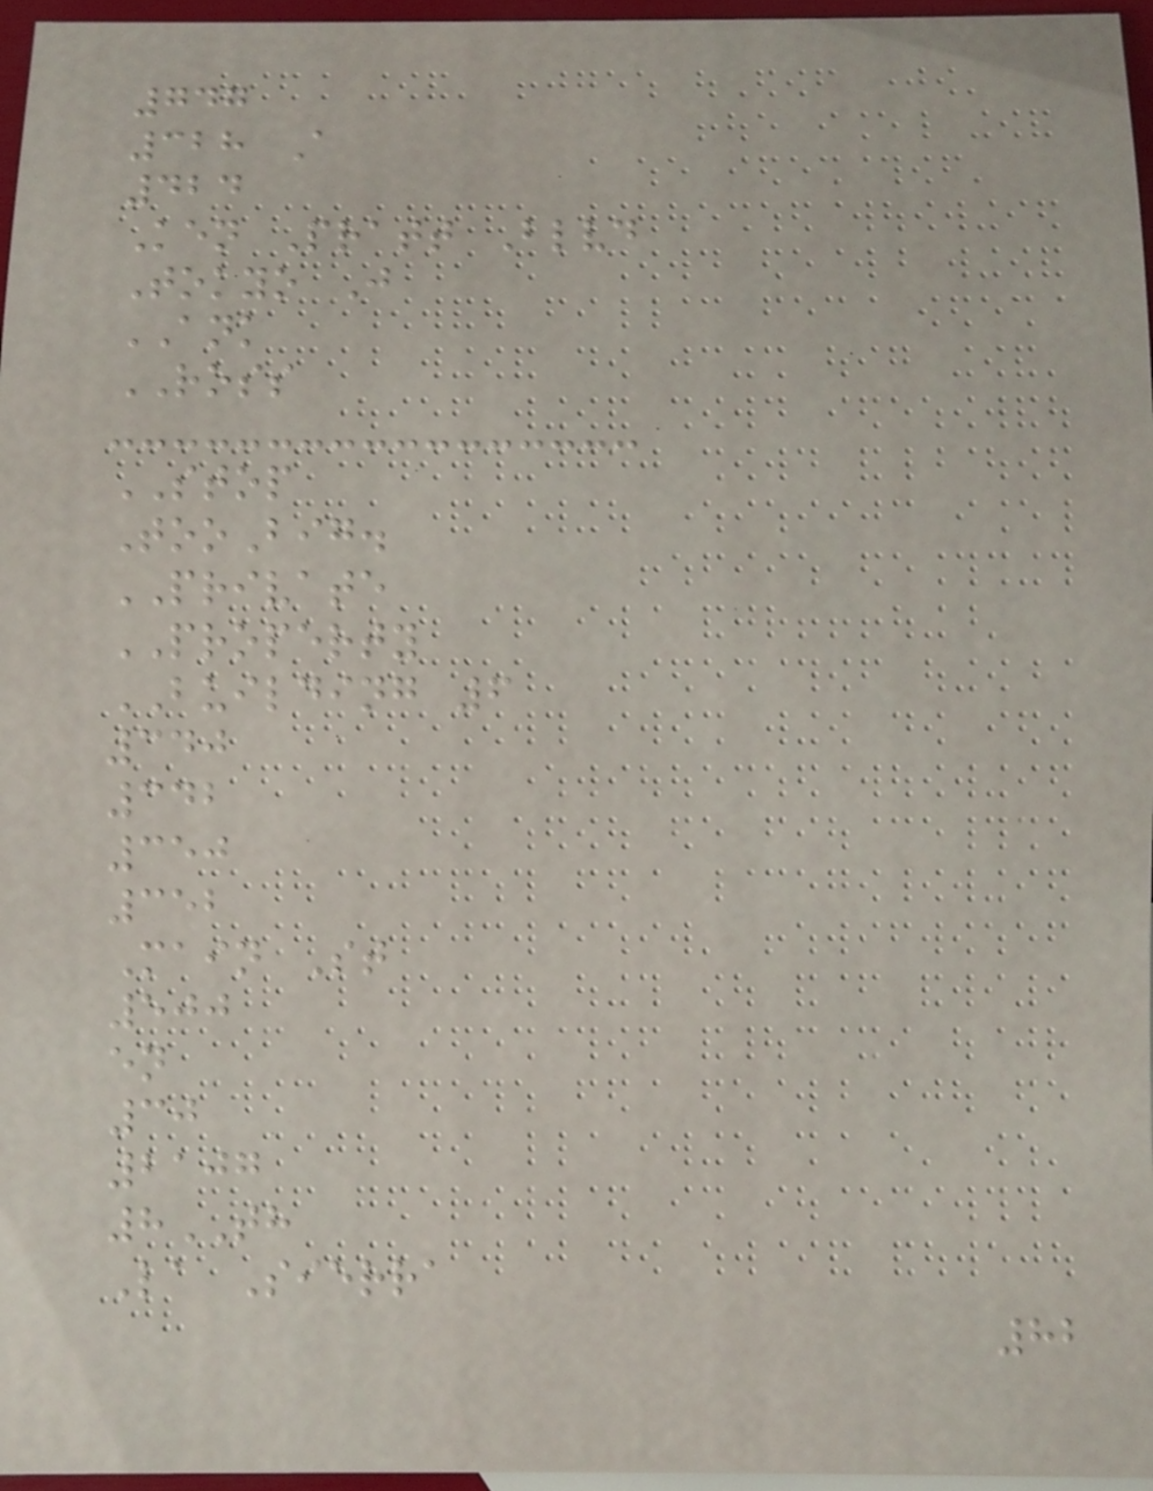747
328 A
424
Ken Pratt Blvd
Tokyo J
ANK
ROSS
STOP
TooBig.
PRIVATE
PROPERTY
BUILDING 6
340
342
350
352
Main St
500
en
30
2107
8TH
La Sierra
82
